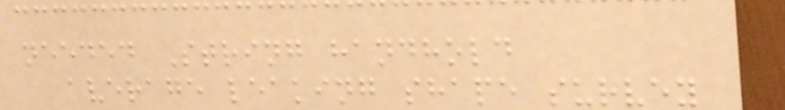needed String handhold
average leaking shape survey
